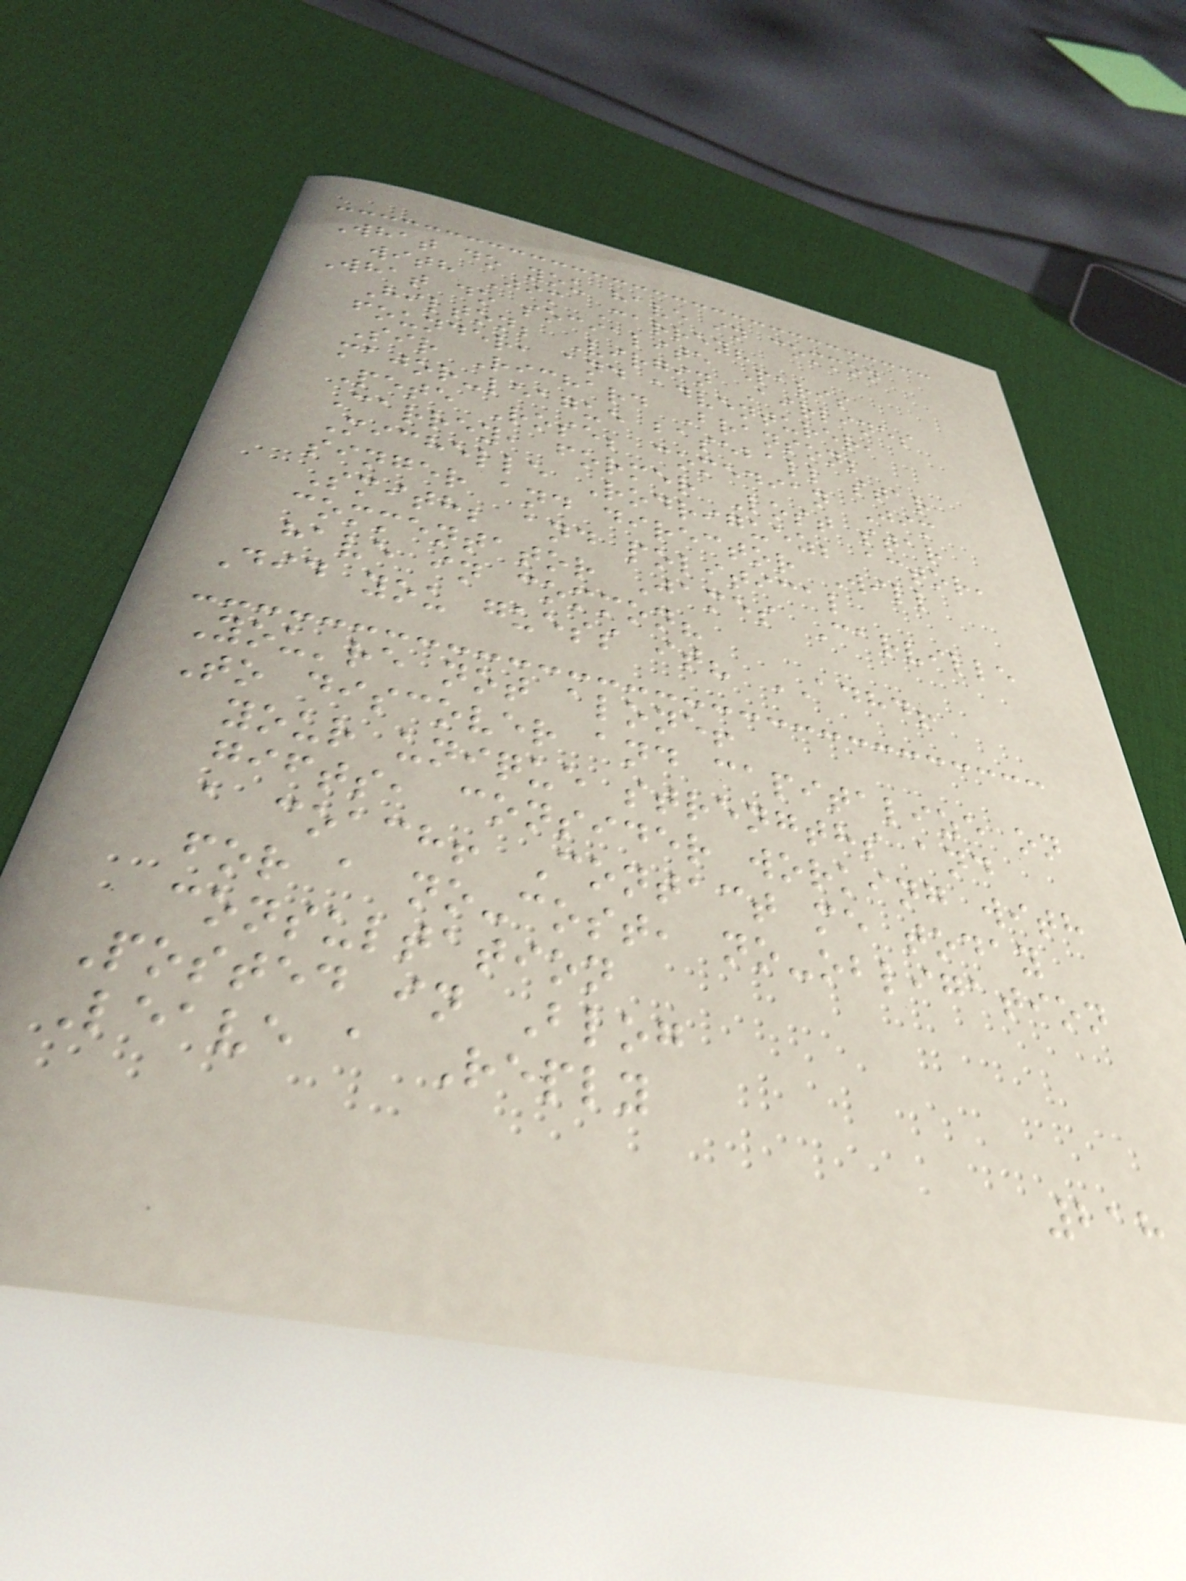What do you have in common
with Jim Carrey?
What do socialite Paris
Hilton; Virgin Airlines
founder, and adventurer,
Sir Richard Branson;
major-league baseball star
Pete Rose; comedian Jim
Carrey, former Lost star
Michelle Rodriguez; actor,
singer and director Will
Smith; and political
commentator James Carville
have in common?
Did you guess it? ADHD!
You're not alone!
To discover and capitalize on
your unique strengths and
gifts, consider working with
a coach! Contact me today
for a no-cost, no-obligation
consultation
Posted in Blog
Leave a Reply
218
